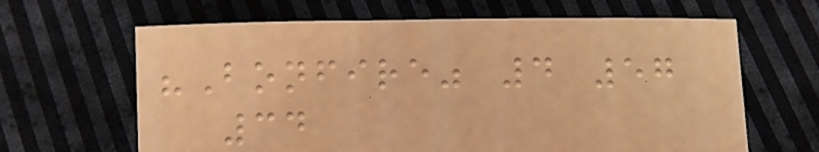"Bonfire" 4 57
34
